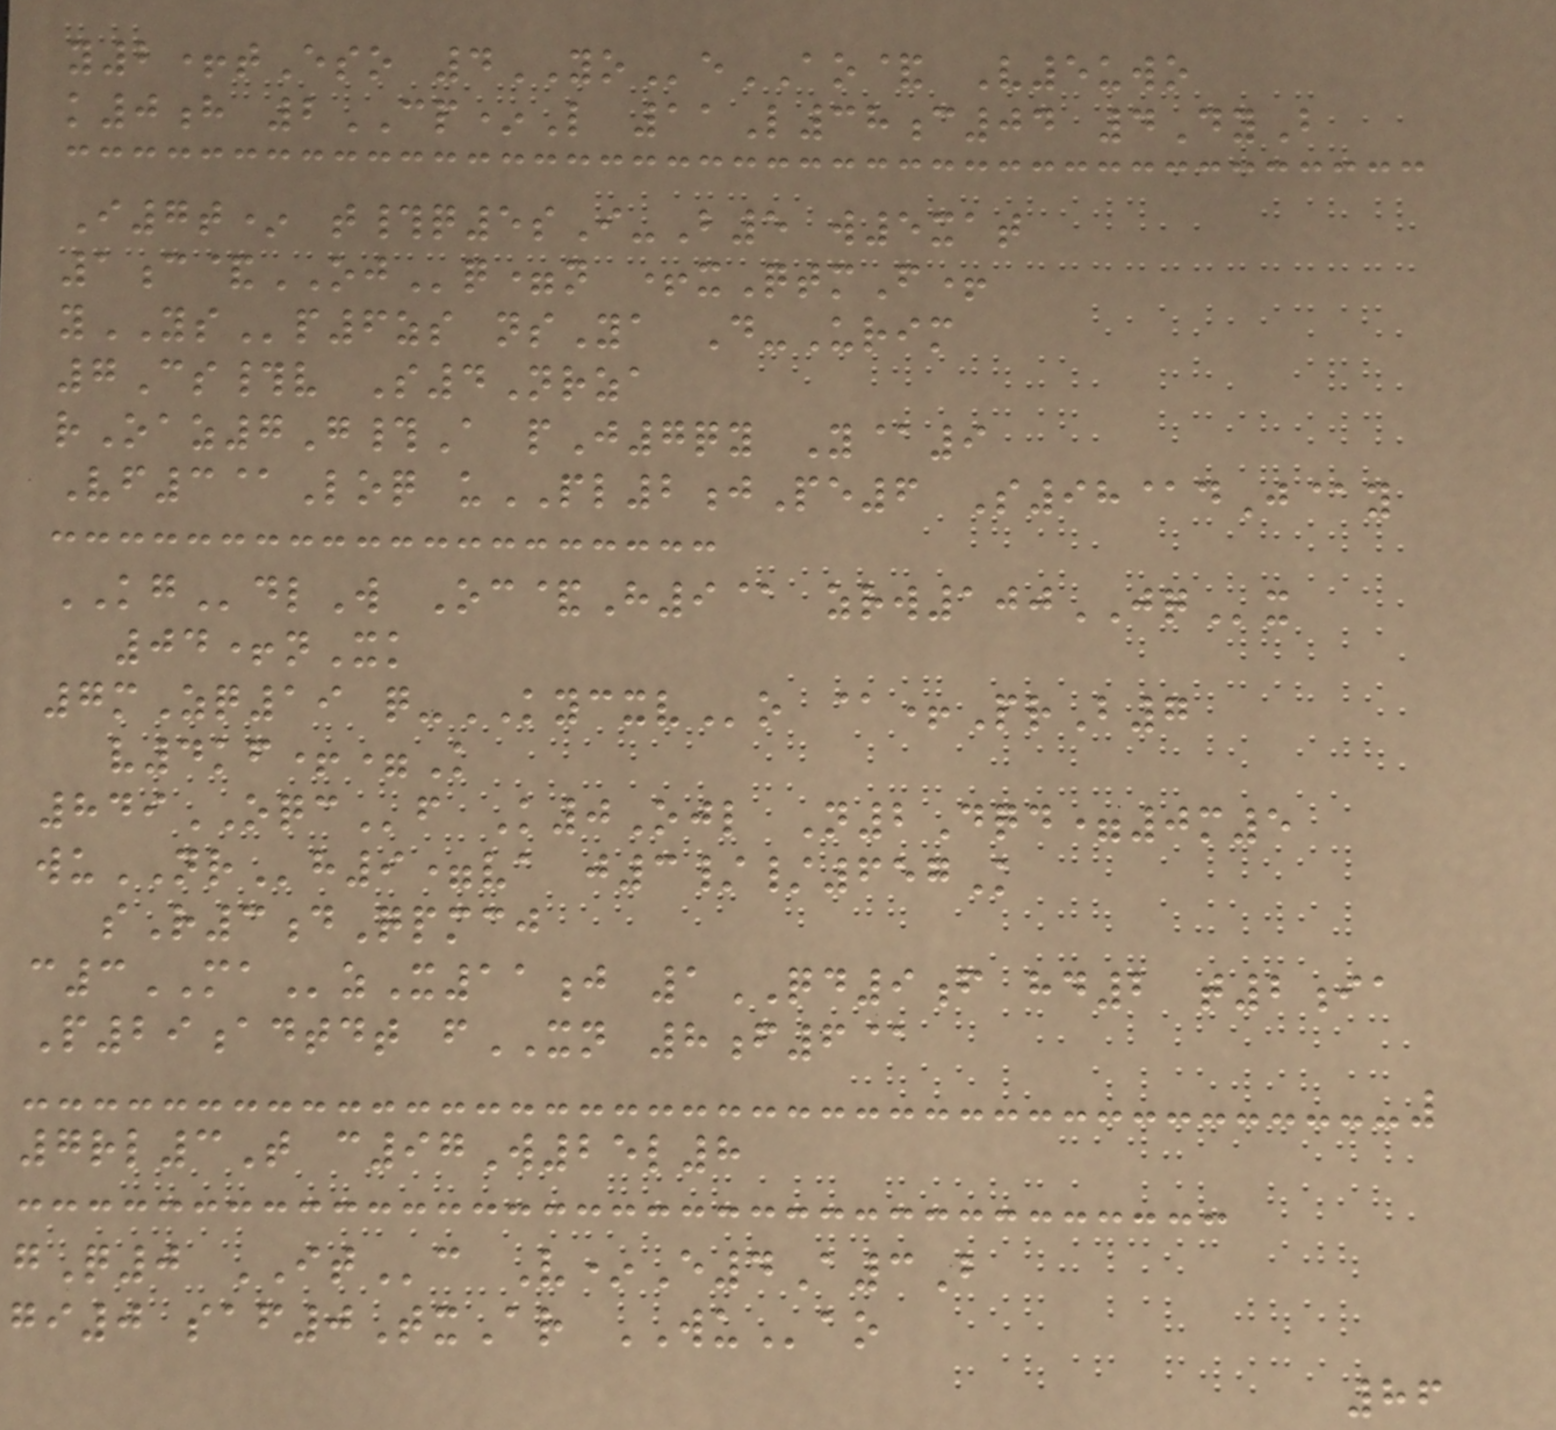y2+tEso 4YOeAO& V5uwo
k0h 2CP*L 11L38c04 4DyB
I7t* t#q5sI-B5 w5xat
1c&OJq=n +xQtmF+
yYSp6zs nsYa D-Urim
7Cs#v S4Nrza
rOaz7G#A pJ7qy Y@9
Vf3@Loq uPL2jPe6 S98@dJ@y
KGdlW Oc&H9@ zrw100JQx
04+nXk
7mZq19 q-KYCXVo @+PrB7
v4kf+=K
849OQCf K0Ojl N2Dqd=0m5
wuNRh9=va j3//657K
sR3dQpmcj
c3MAzX11j 1QD9f hd2 t2ia
P29adtdt fXN 8f6@
7rl3T c97W25l8
gQ0 ITc V*E4A3B
gi0 saf0TxAr WUao
86
